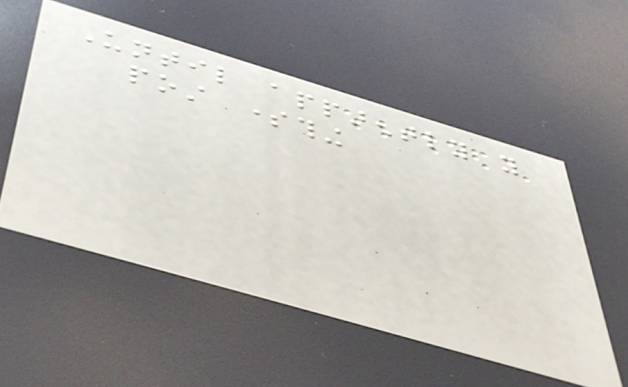Until apparently you
post something
